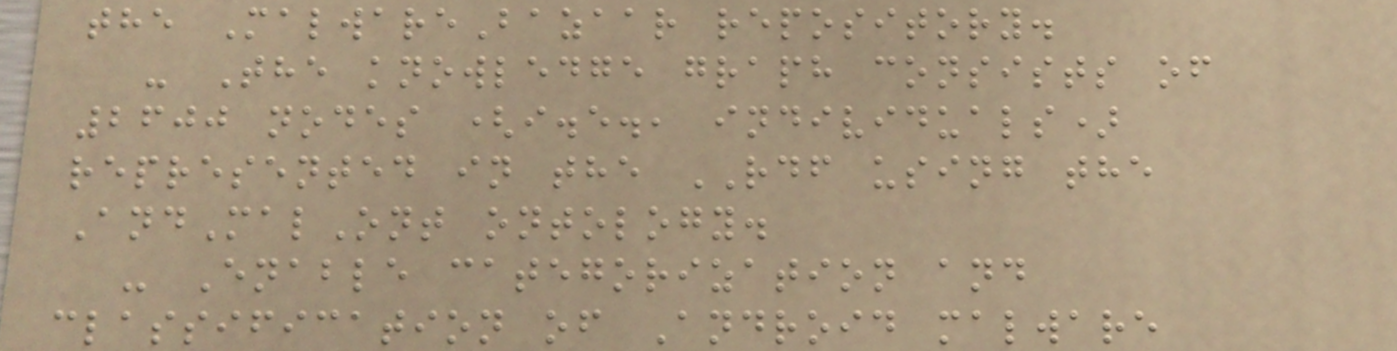the MalwareBazaar repository.
- The knowledge graph consists of
2600 nodes (i.e., individuals)
represented in the RDF using the
AndMalOnt ontology.
- Enable categorization and
classification of Android malware
